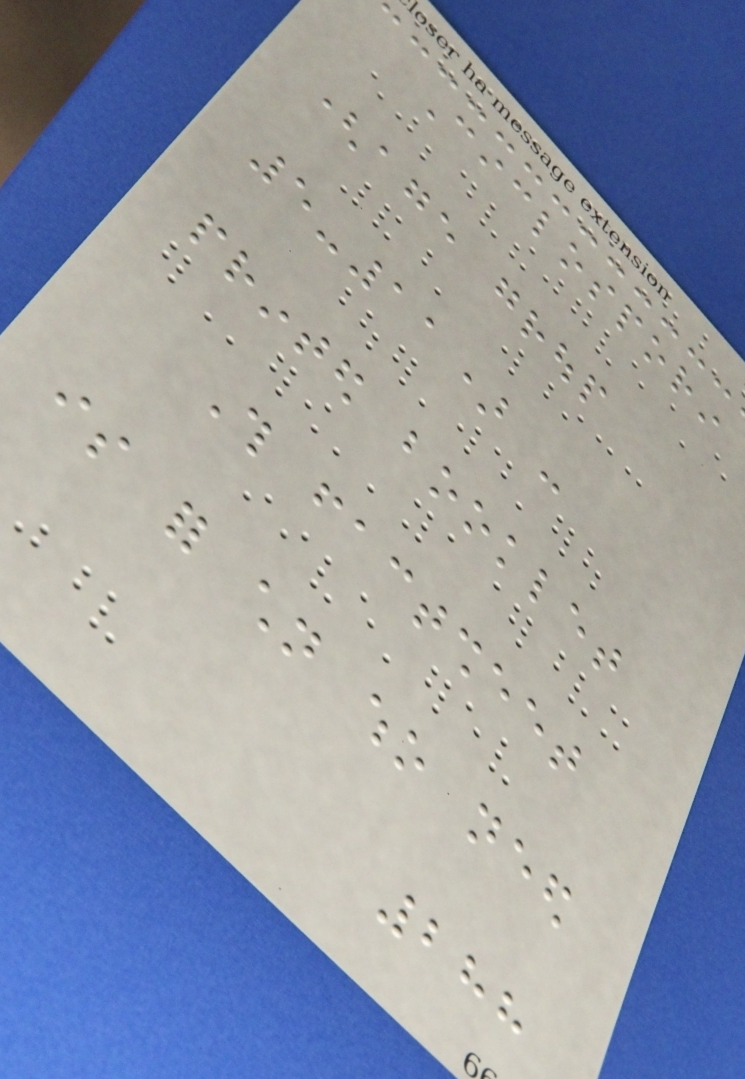Ciclosporin
(age group
5-11) -
printed booklet
This factsheet
is for children who need
288
